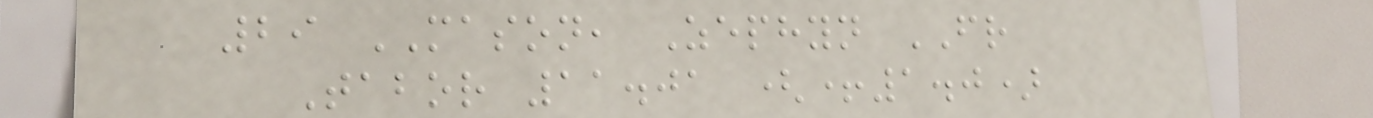29 MASON, Zephyn FR
Tabor 11.01 (+1.0)
